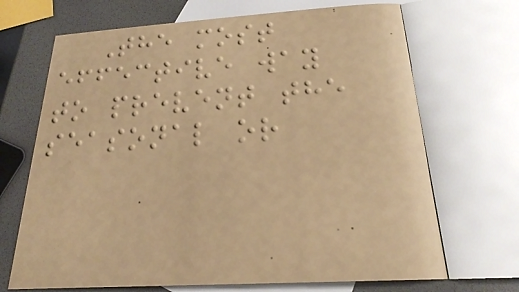The most
effective way
to prevent the
seasonal or
